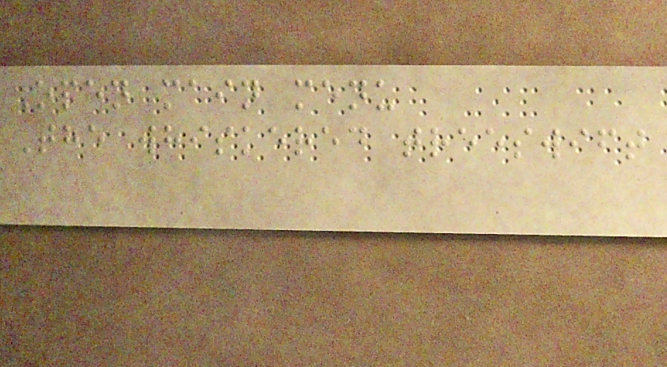Open main menu
The whiskered treeswift
